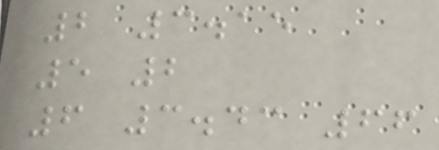2 3.15
5 2
6 3.43 66
